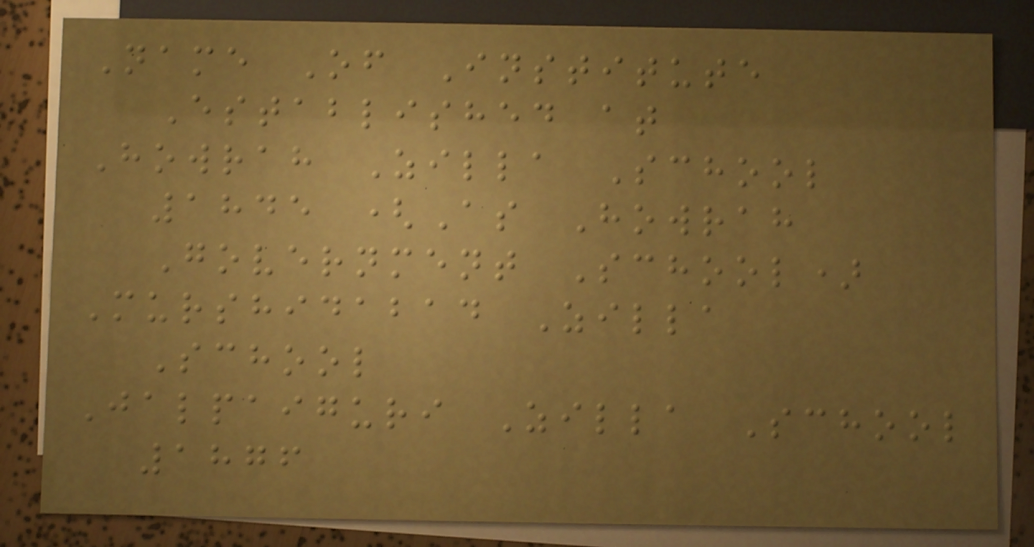Name Of Institute
Established at
Howrah Zilla School
1845 (As Howrah
Government School)
Murshidabad Zilla
School
Jalpaiguri Zilla School
1876
